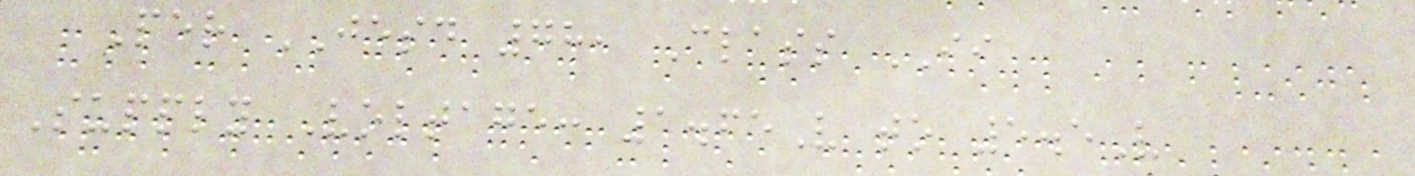Per JESD 78, Class II
Supply Voltage: 1.65V to 5.5V
